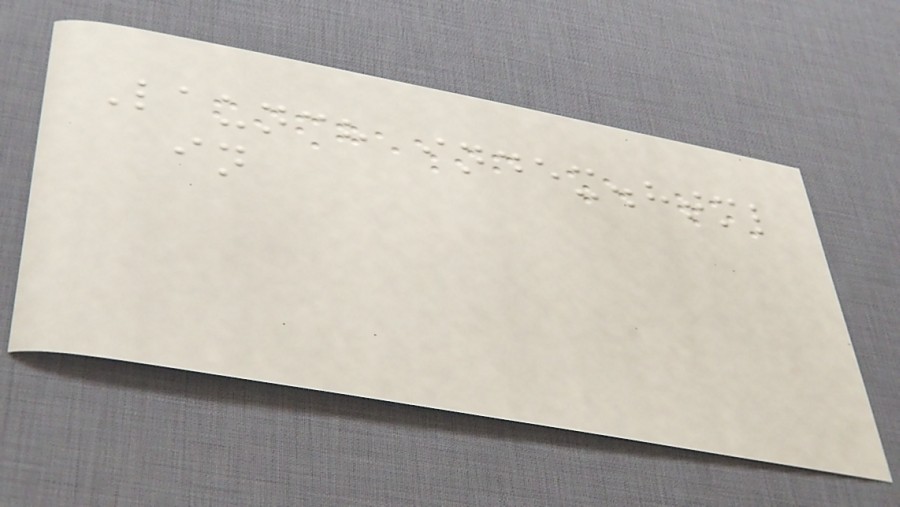Launch index.html
in
